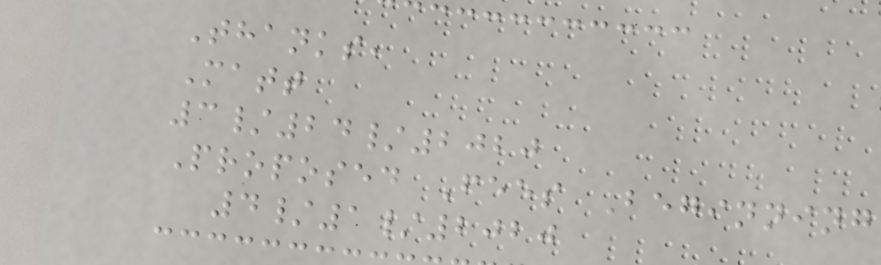Thanks,
Matt
3/24/2020
Proposed Fees Beginning
4/1/2020
